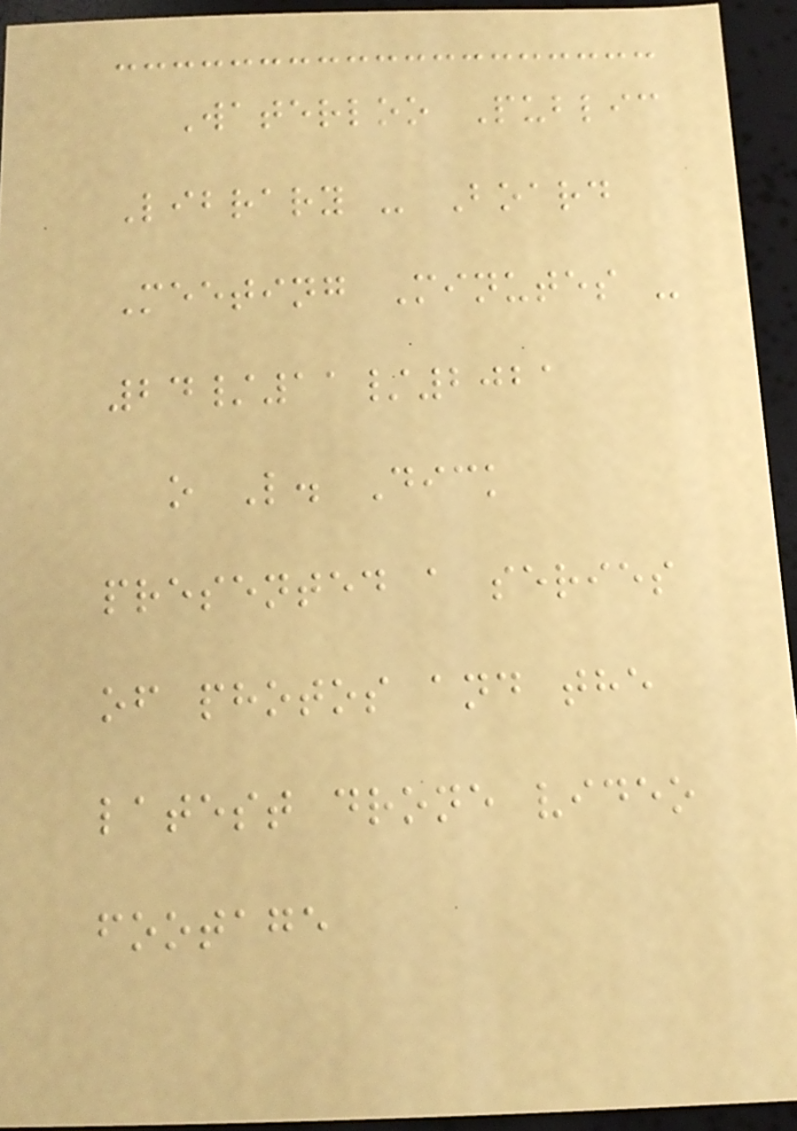Waterloo Public
Library - Board
Meeting Minutes -
24/11/2021
o L. Dick
presented a series
of photos and the
latest drone video
footage
